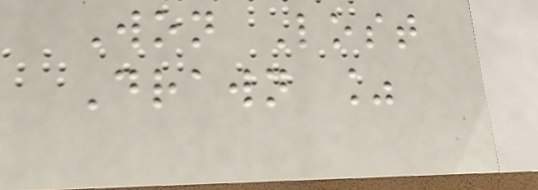Won Lost
Drawn %
